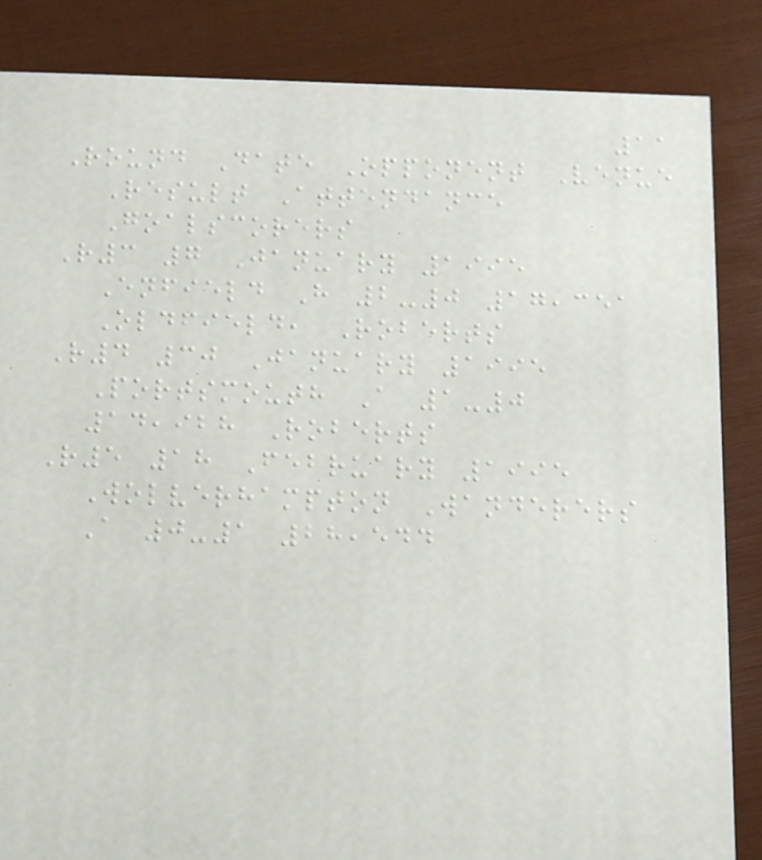11
Round Date Opponent Venue
Result Attendance
Goalscorers
R3 7 January 1995
Enfield H 2-0 17,351
Oldfield, Roberts
R4 30 January 1995
Portsmouth A 1-0
14,928 Roberts
R5 18 February 1995
Wolverhampton Wanderers
A 0-1 28,544
